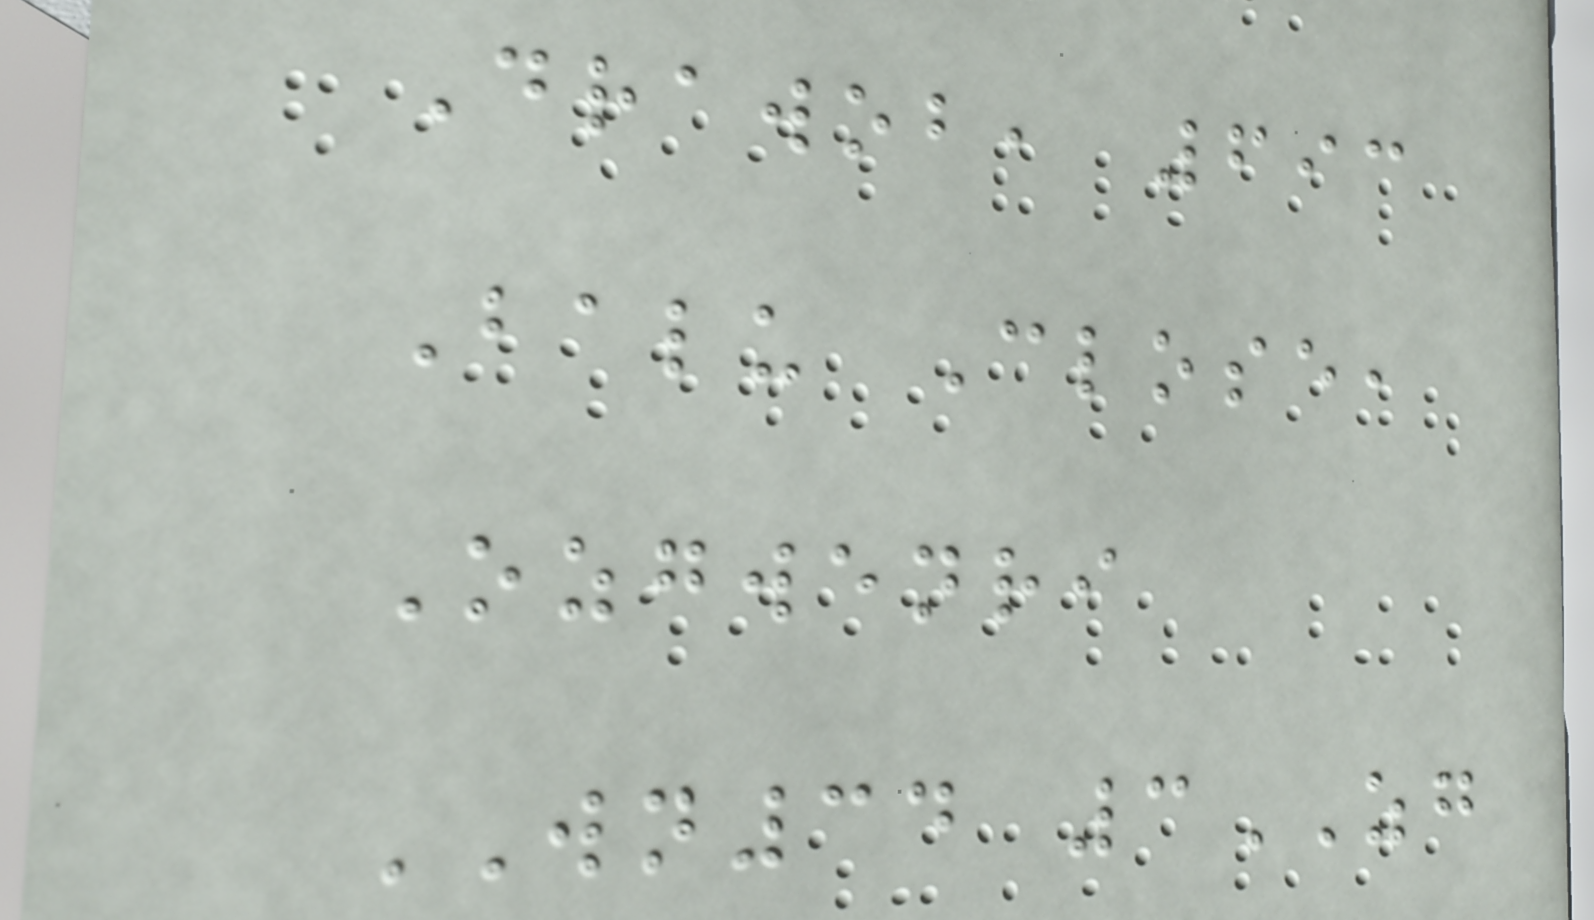Drawob, 693
Balu Close,
Ozgwenri
WN34 3ZG
